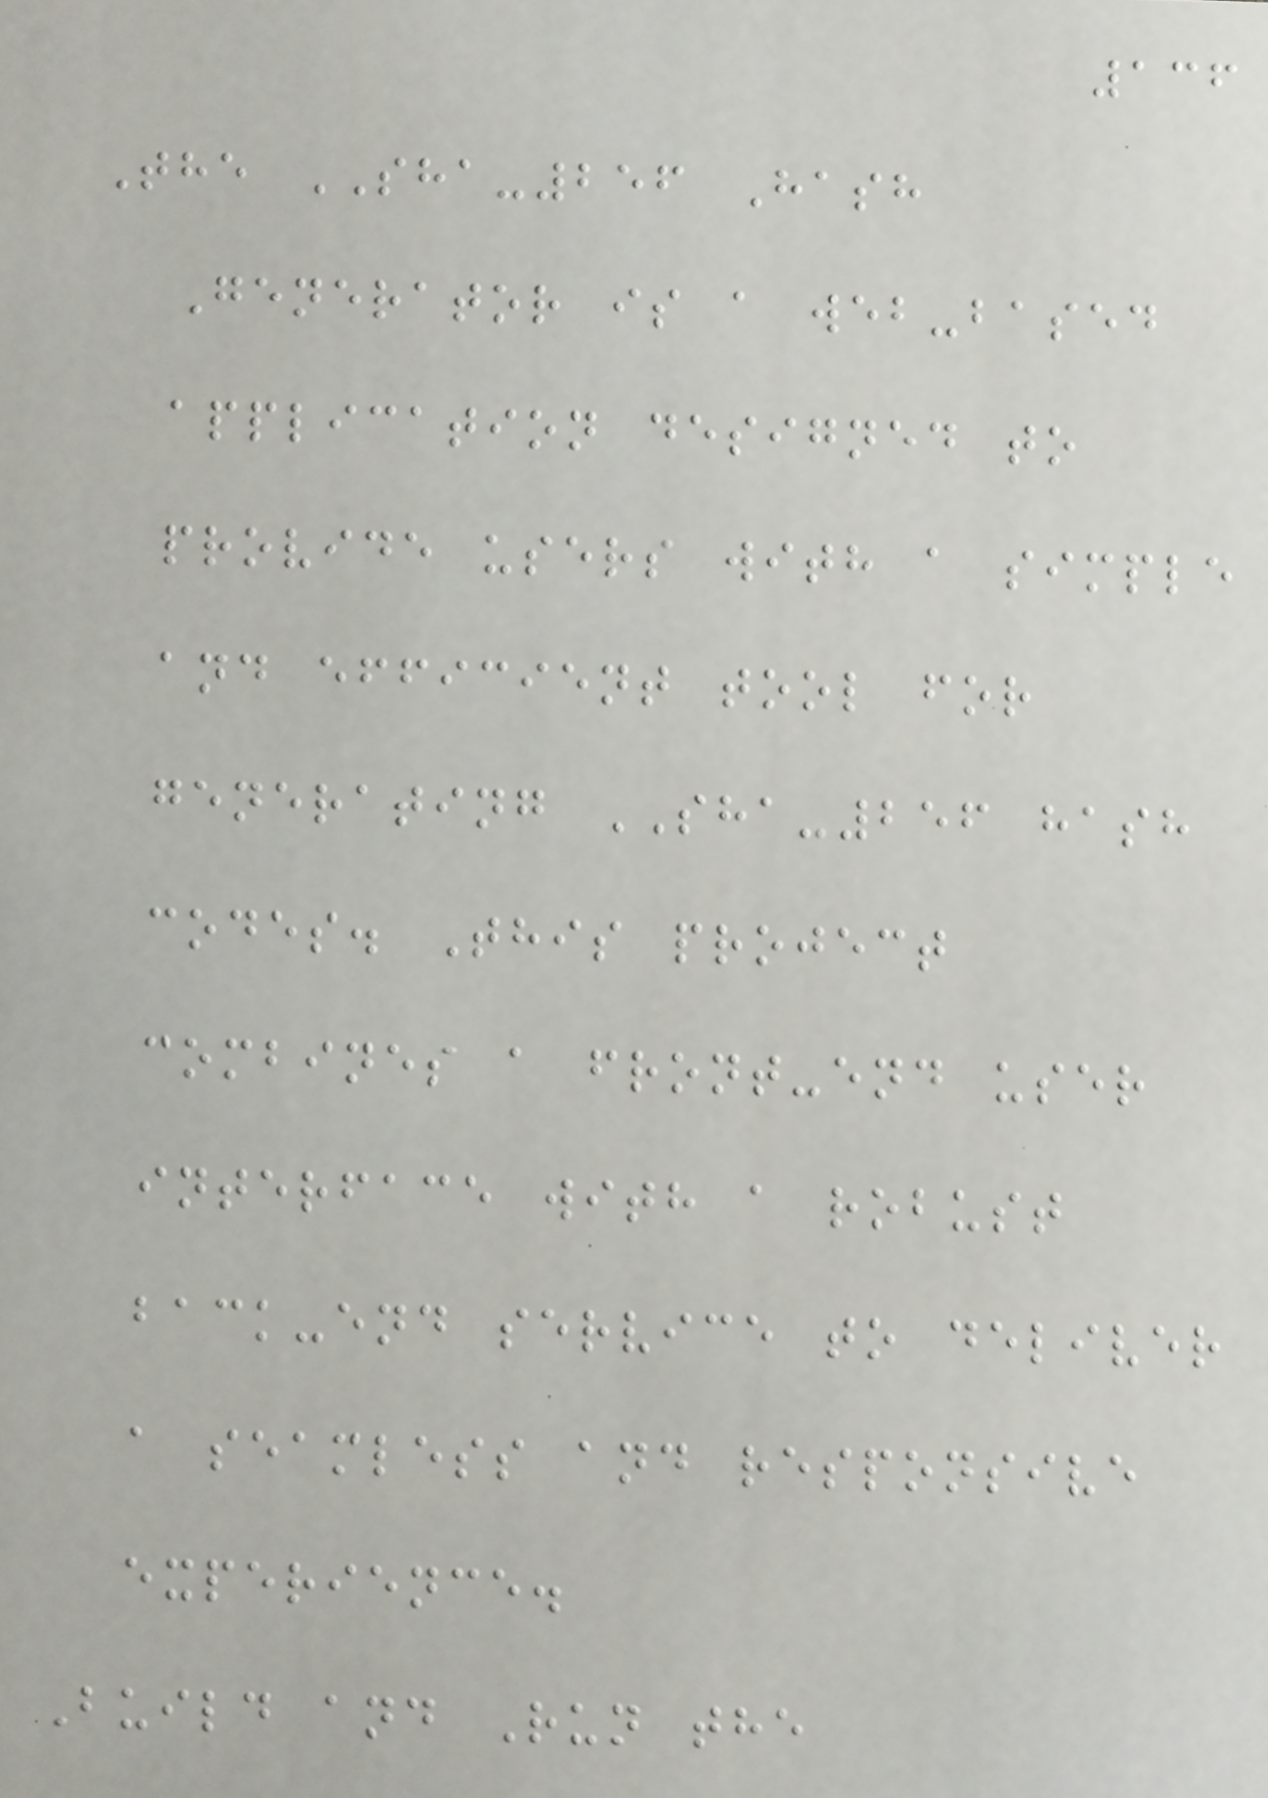136
The SHA-256 Hash
Generator is a web-based
application designed to
provide users with a simple
and efficient tool for
generating SHA-256 hash
codes. This project
combines a front-end user
interface with a robust
back-end service to deliver
a seamless and responsive
experience.
Build and Run the
